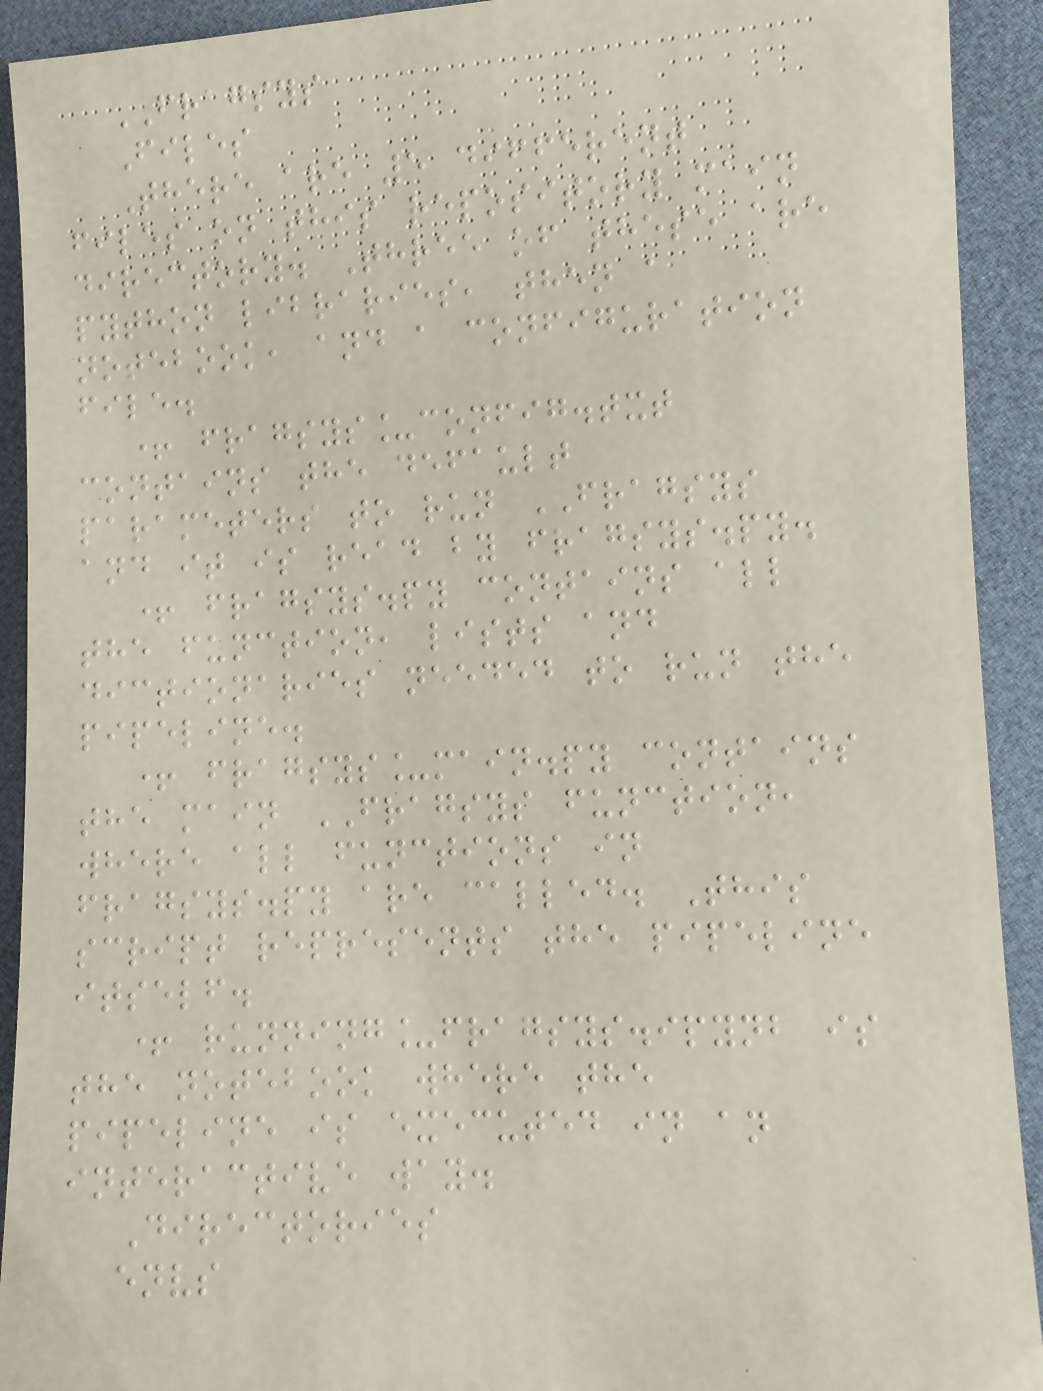FRAGSYS
Files
There are 5 different
files on this repository main
directory. Three of these are
python libraries, then a
notebook, and a configuration
file.
+ fragsys_config.txt
contains the default
parameters to run FRAGSYS
and it is read by fragsys.py.
+ fragsys.py contains all
the function, lists and
dictionaries needed to run the
pipeline.
+ fragsys_main.py contains
the main FRAGSYS function,
where all functions in
fragsys.py are called. This
script represents the pipeline
itself.
+ running_fragsys.ipynb is
the notebook where the
pipeline is executed in an
interactive way.
Directories
envs
